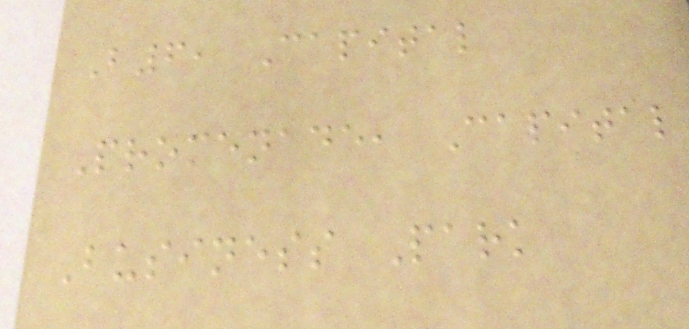B6, Capital
Promenade, Capital
Business Park
